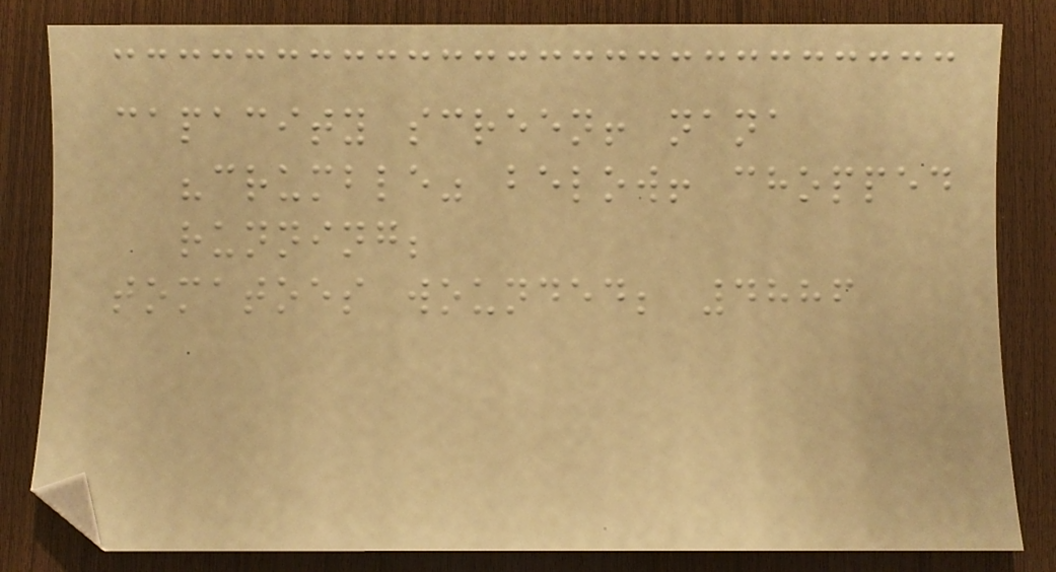capacity screen! nana
"crumble" below! chopped
running;
tomatoes wounded; 4886
